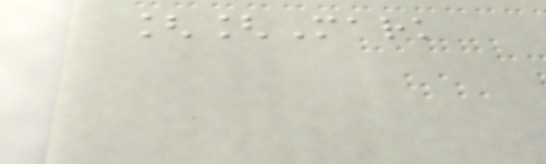[[Mark
